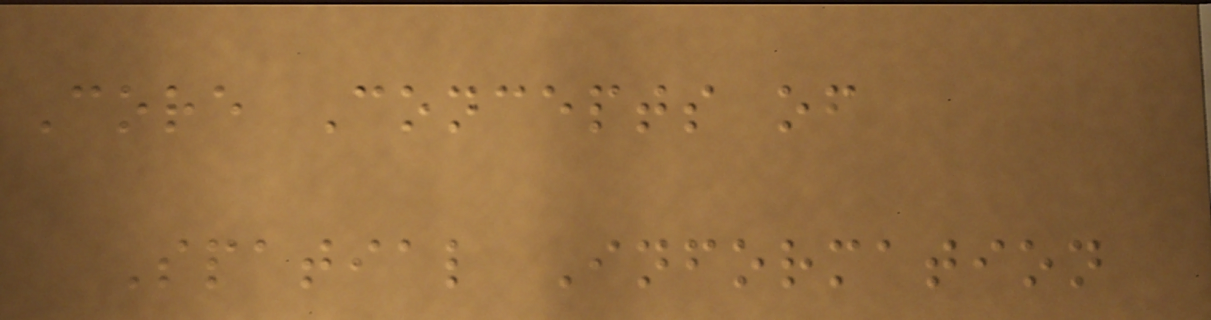Core Concepts of
Spatial Information
